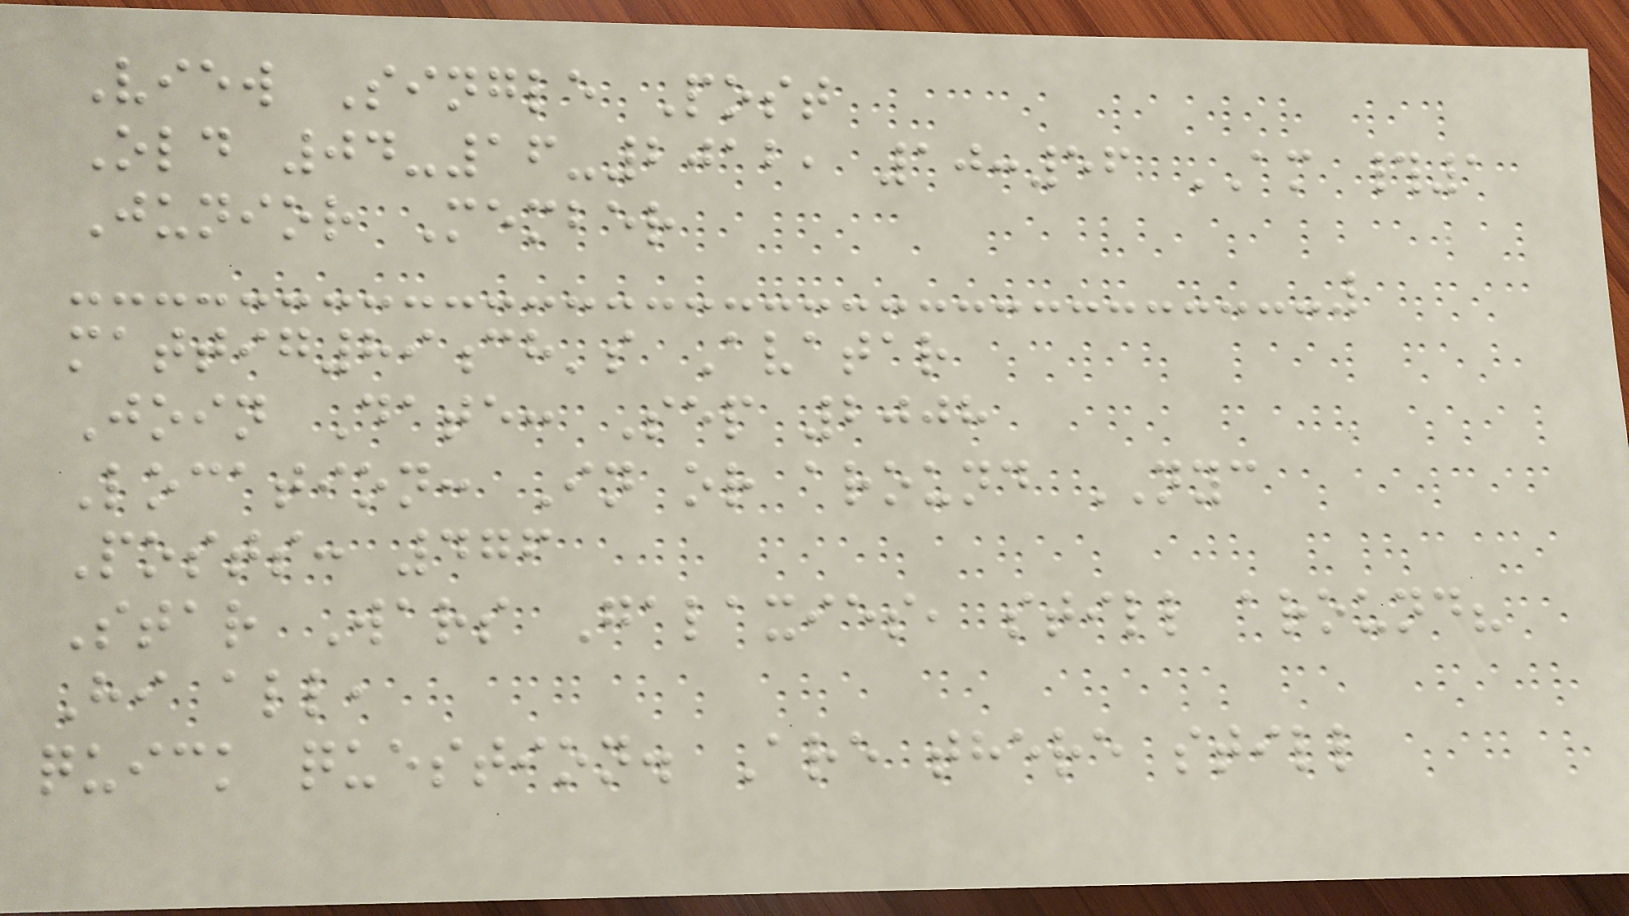View Single Post
Old 04-16-2012, 10:56 AM #1
Junior Member
mattig89ch's Avatar
Join Date: Sep 2008
Location: In or around NYC
Posts: 476
Star Wars Galaxies, still around?
Hi all,
quick question. Are there still
